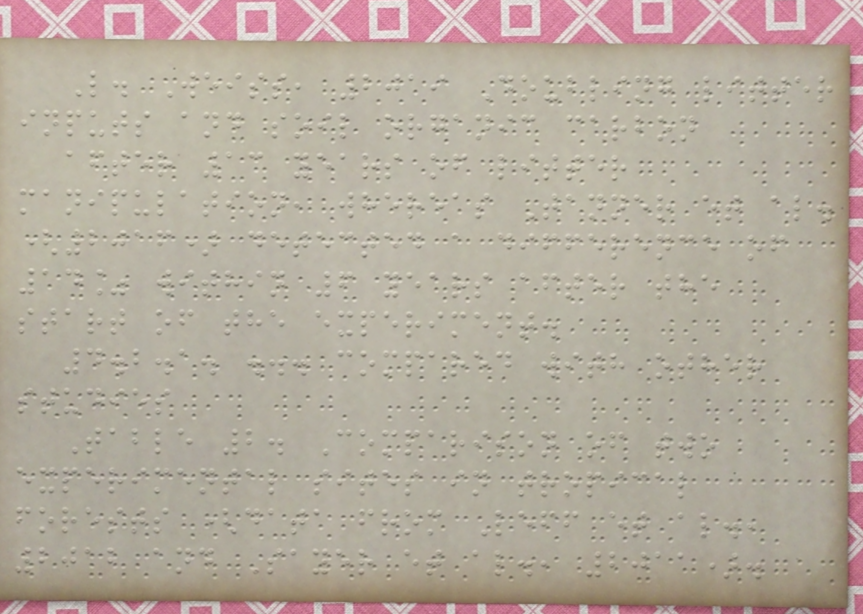L. Weiss, 2019 Doubling litter
inputs and soil organic carbon
after 13 years of litter
manipulation, whereas Tanner et al.
(2016) detected a difference of
14% within 6 years after the
start of the experiment.
4.2.1. ... compared with other
studies
Table 2. Comparison of two
experimental sites in tropical
forests (data from Leff et al.,
2012 and Sayer et al., 2011).
